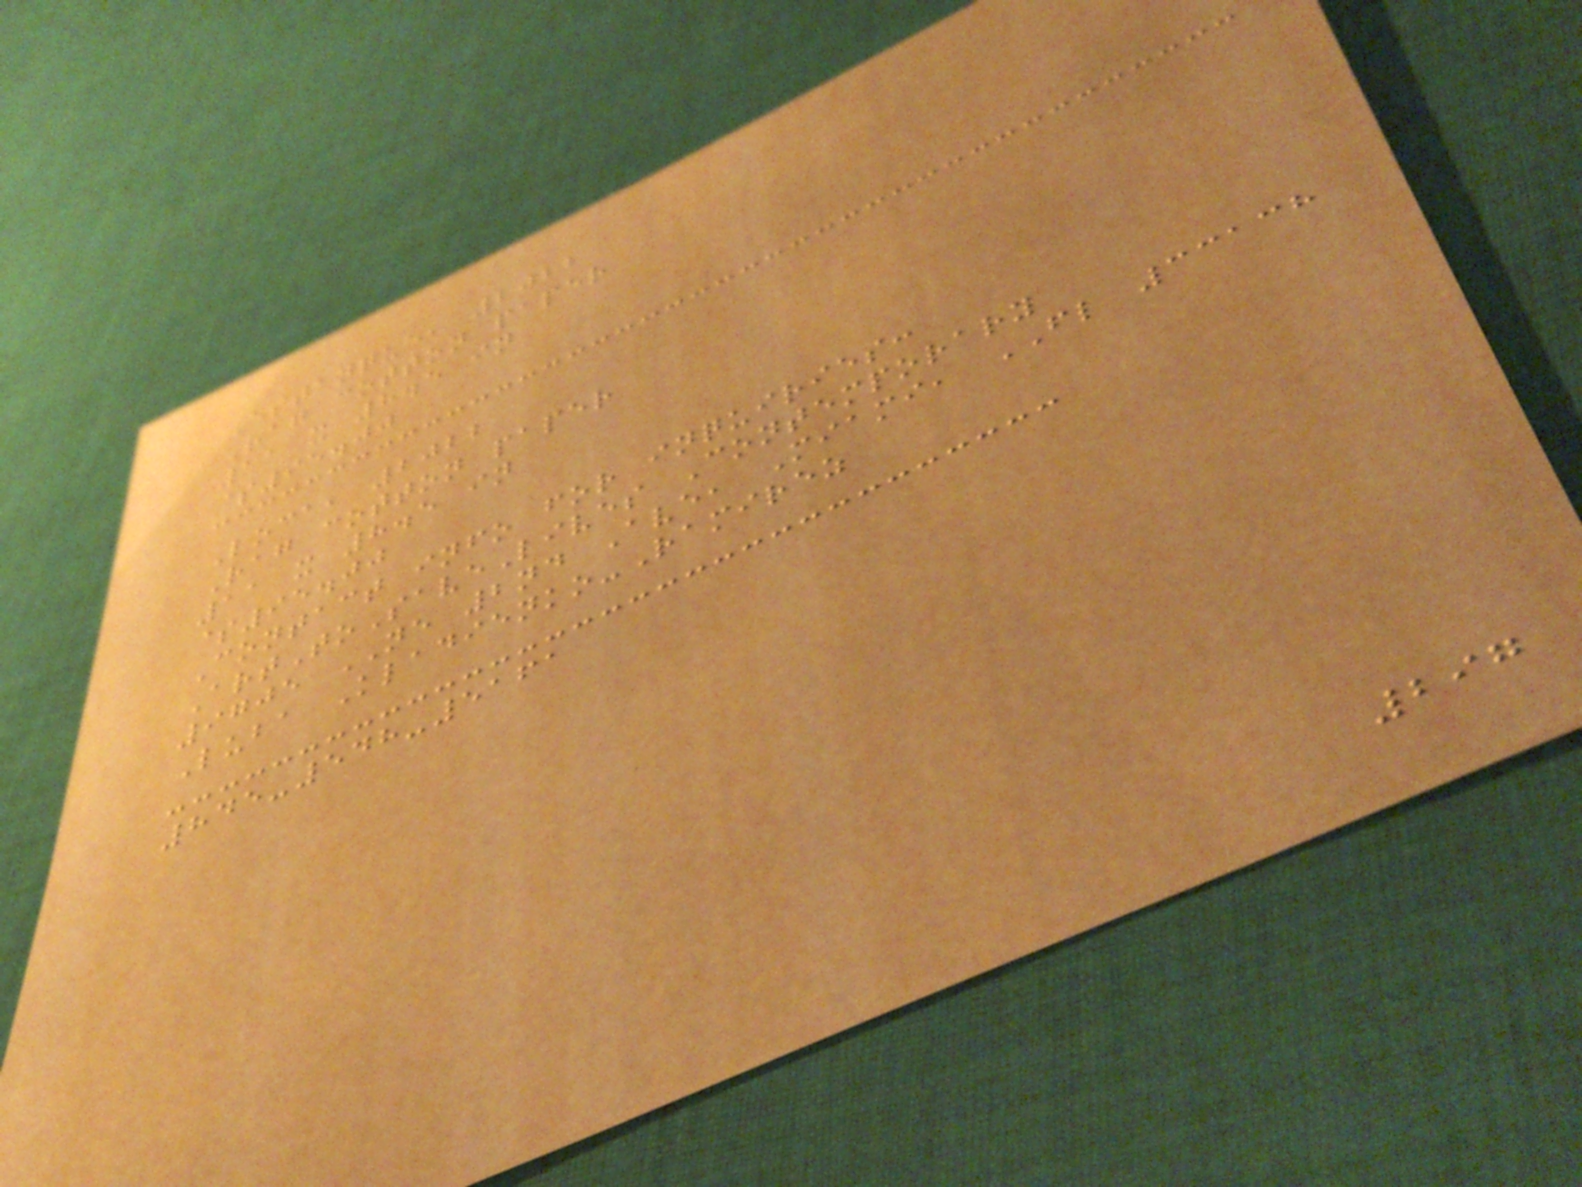Estanque, 2022
Rag cotton paper
11 x 8.5 in
$95.00
Loca, 2022
Rag cotton paper
11 x 8.5 in
$95.00
Contact info for inquiries:
ArtToSaveLives Contemporary
9705 NE 2nd Ave, Miami, FL 33138
Luba Kladienko-Ramirez
845-548-5161
297
